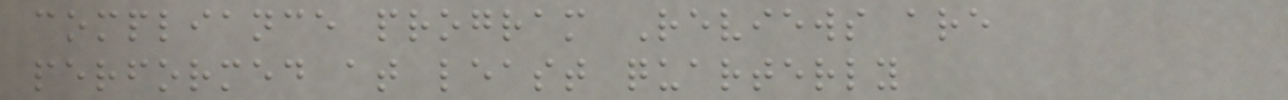compliance program Reviews are
performed at least quarterly
